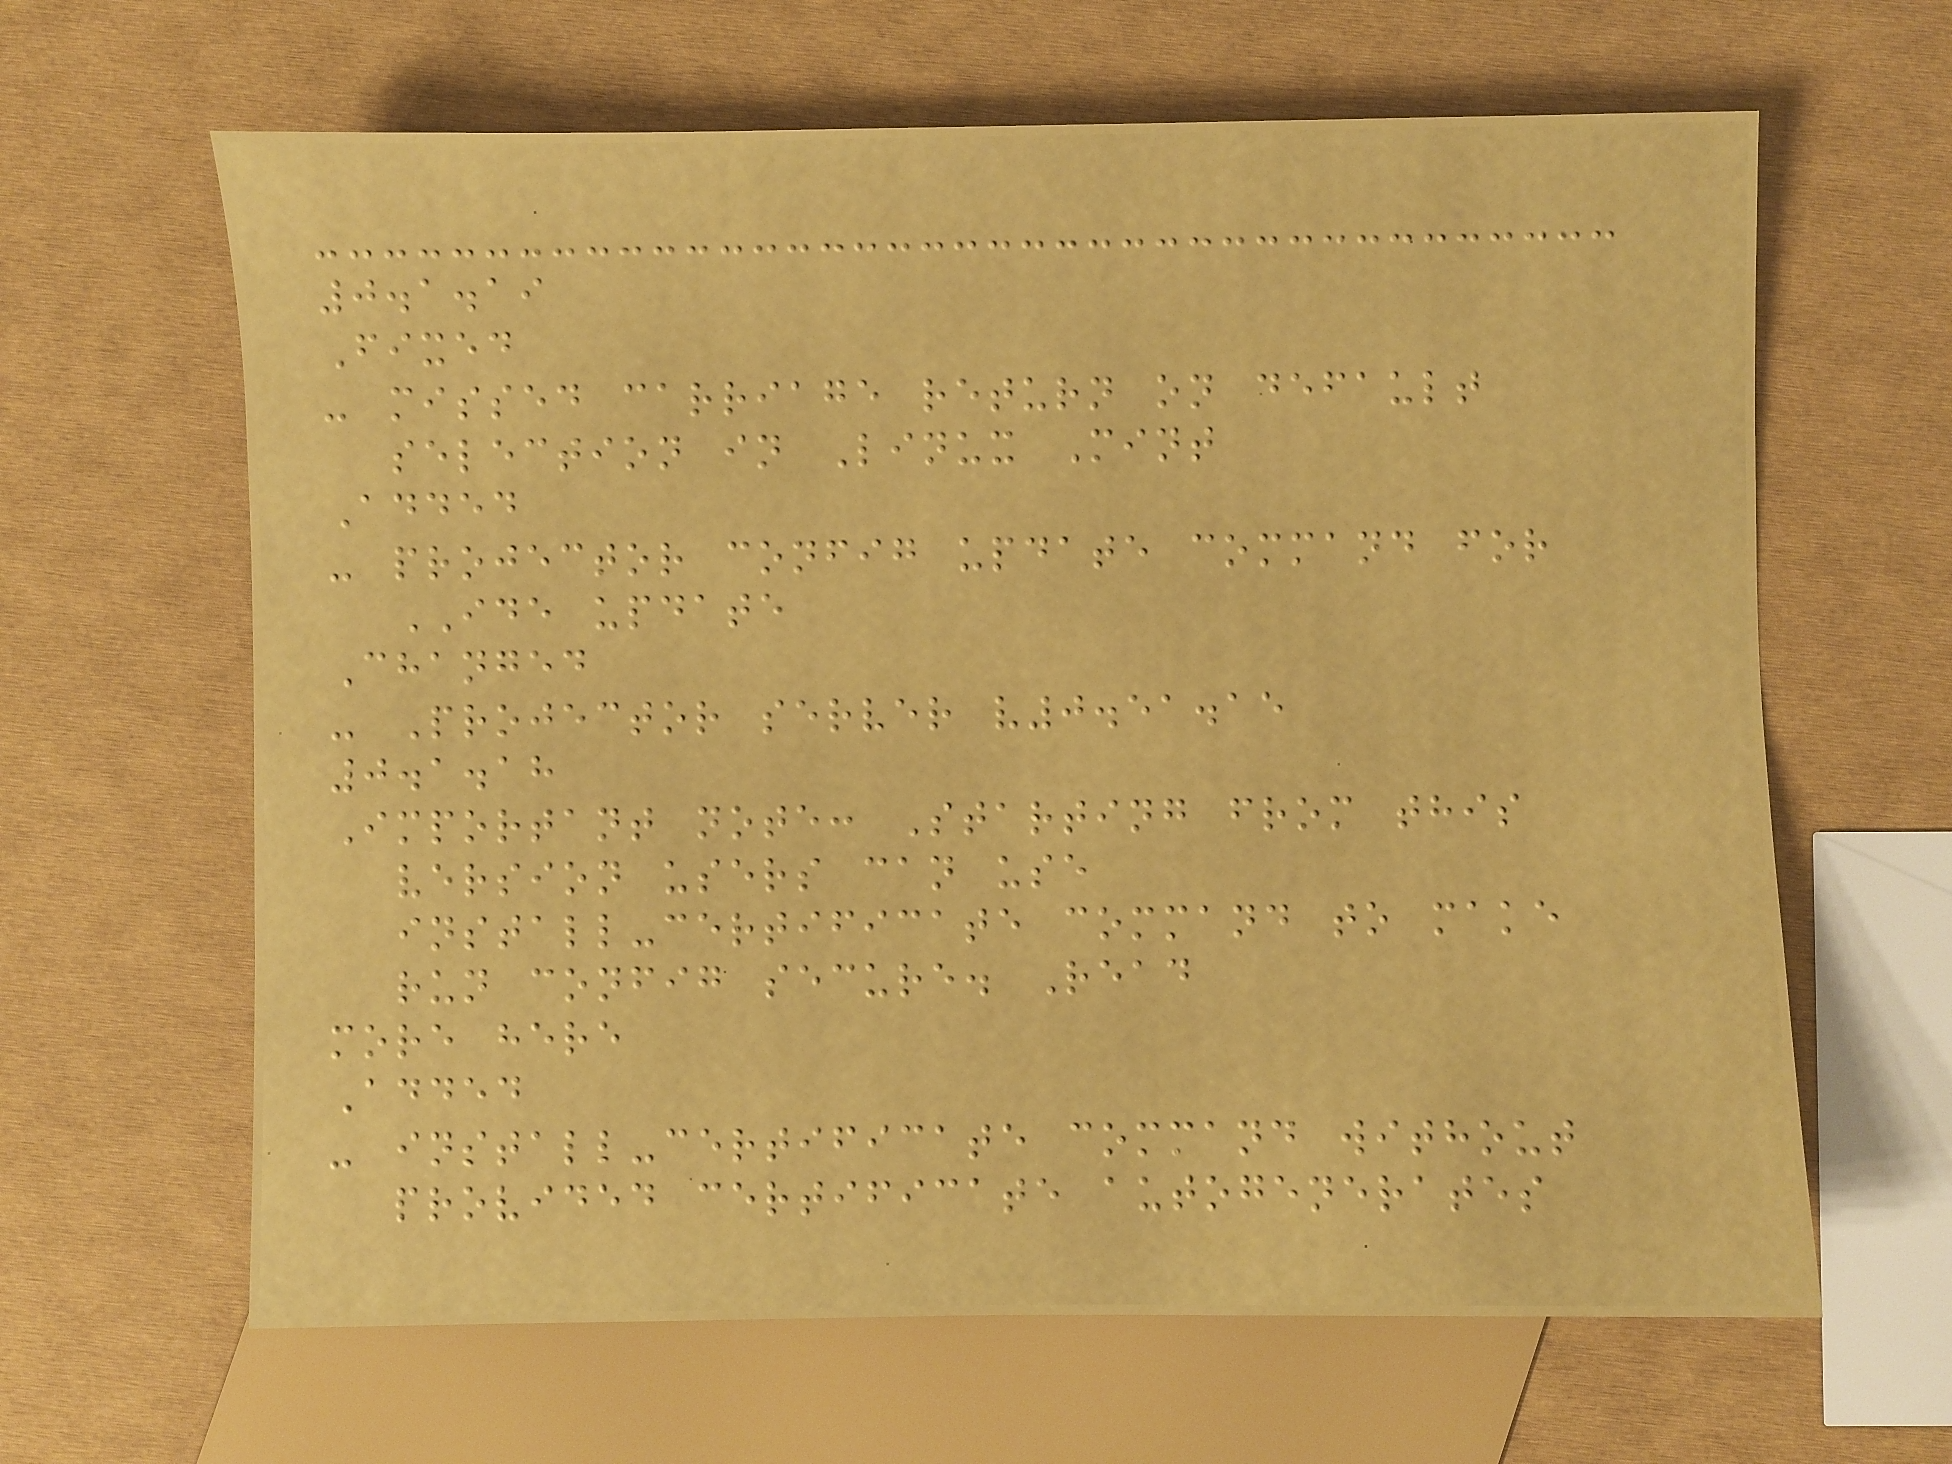0.1.19
Fixed
- missed carriage return on default
selection in Linux Mint
Added
- projector config update command for
IDE update
Changed
- Projector server v0.51.15
0.1.18
Important note: Starting from this
version users can use
install-certificate command to make
run config secure. Read
more here
Added
- install-certificate command without
provided certificate autogenerates
